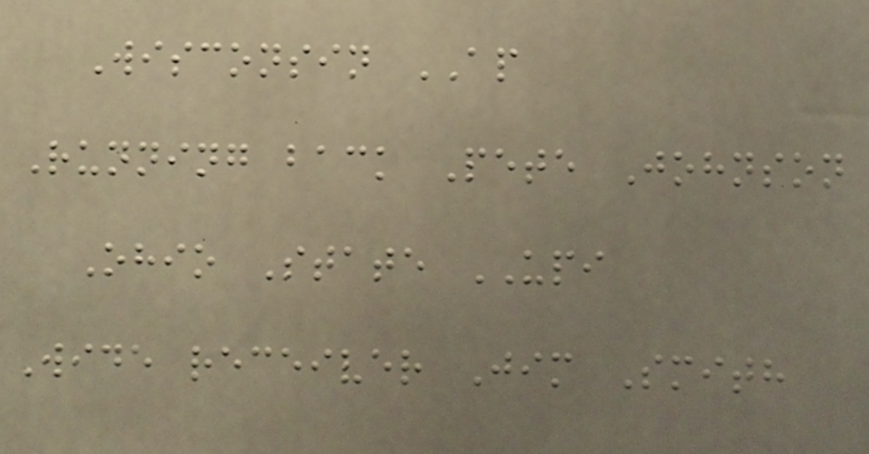Wisconsin AP
Running back Pete Johnson
Ohio State UPI
Wide receiver Jim Smith
